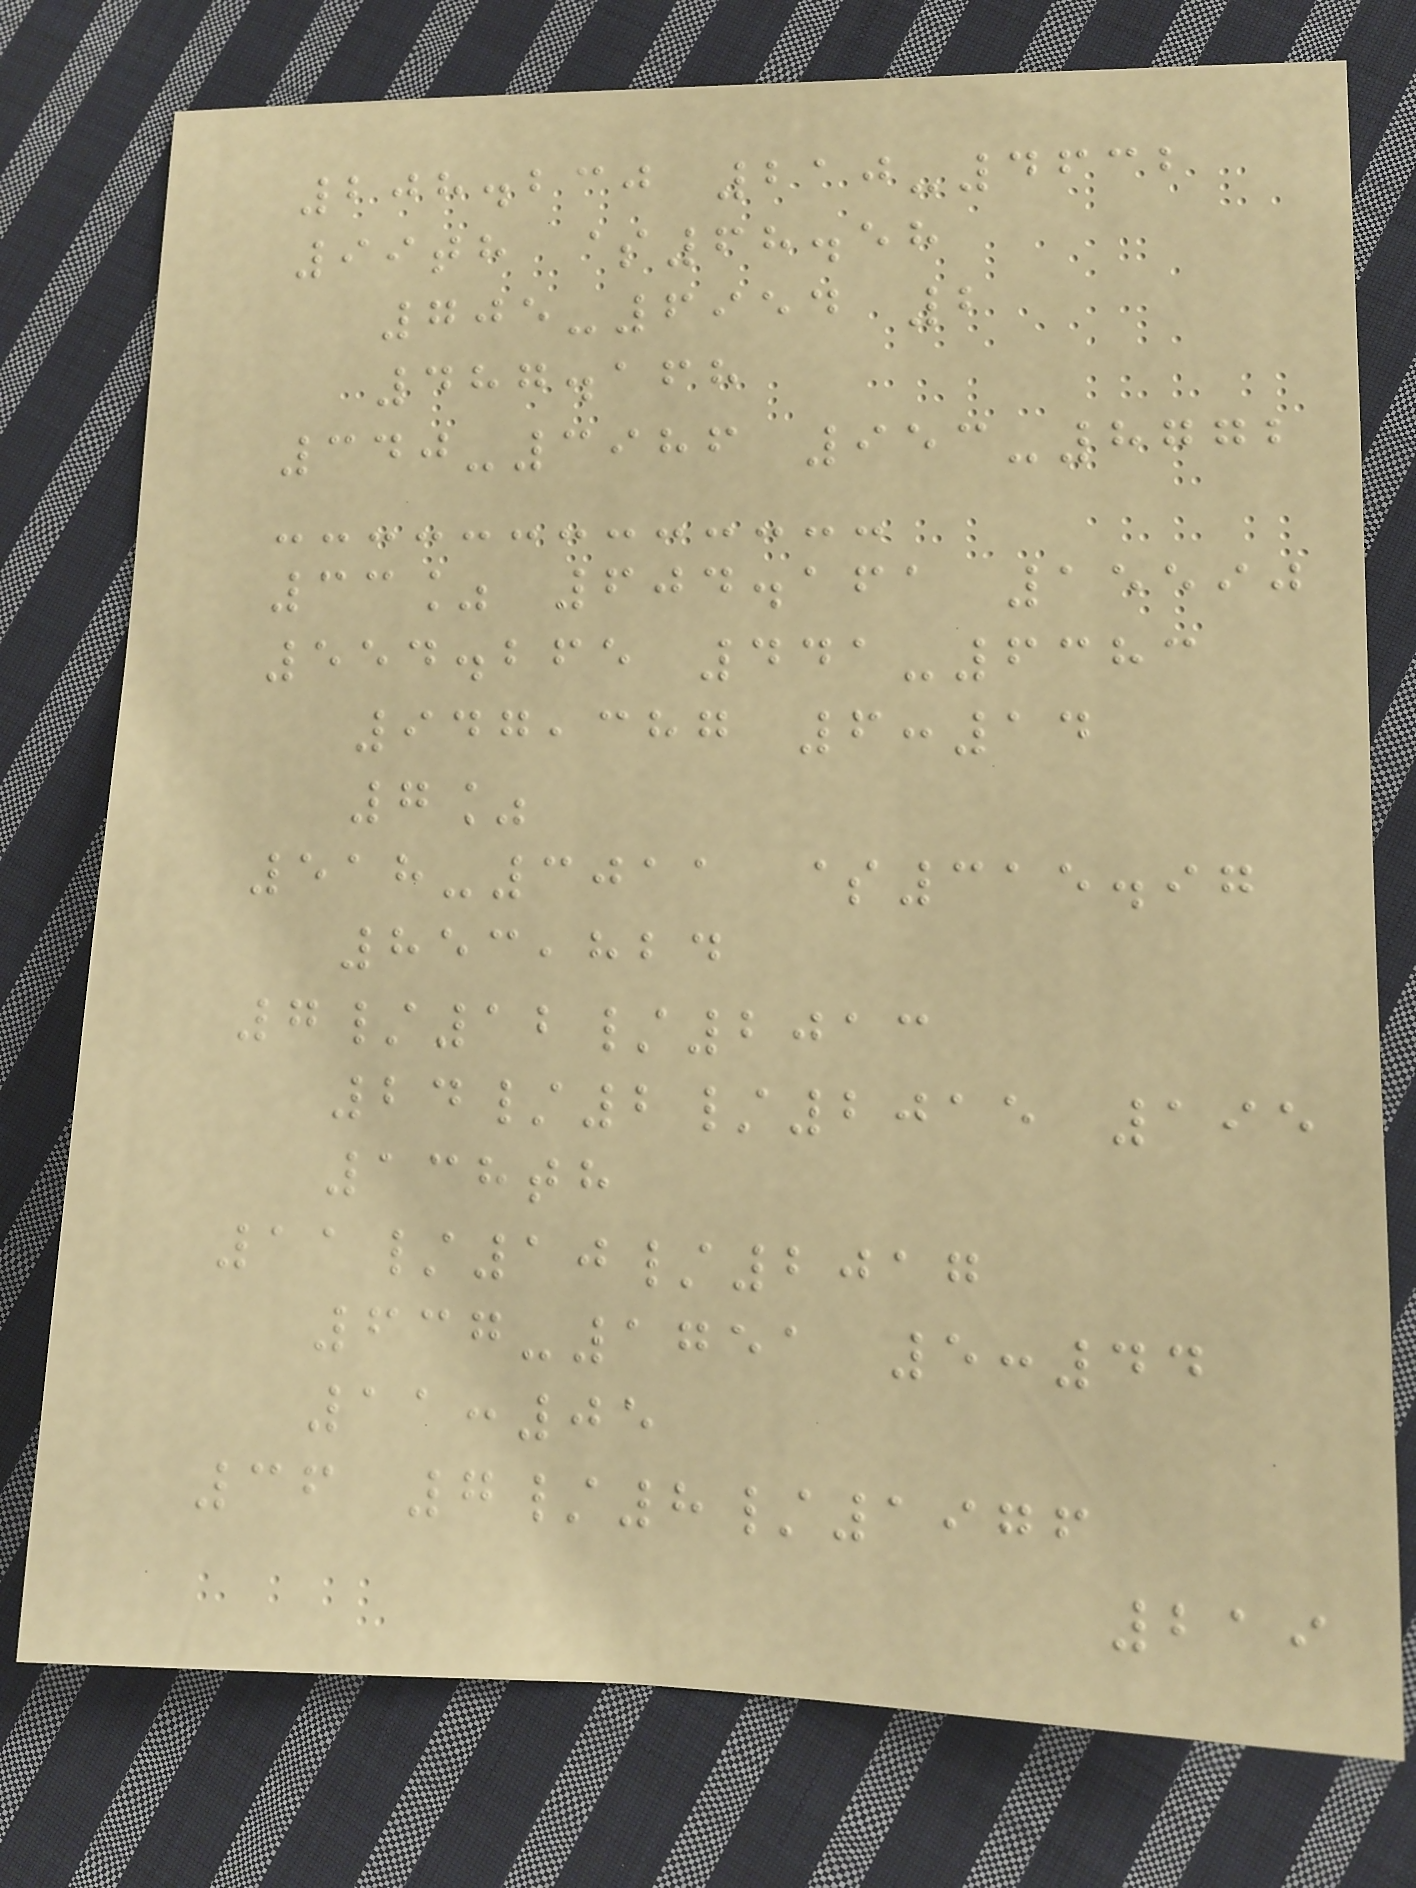208.230 210-4632
99th $68.58
705-6954 2
487.168
340-3986 953-8772
33% 604.161 15590
554.265 441-6383
947,387 6:14
7%
518-3011 $315.97
853,824
7/12/2013
24/2/2015 195
138th
11/10/2017
637-1751 5:44
11:05
36 7/8/1976
219
